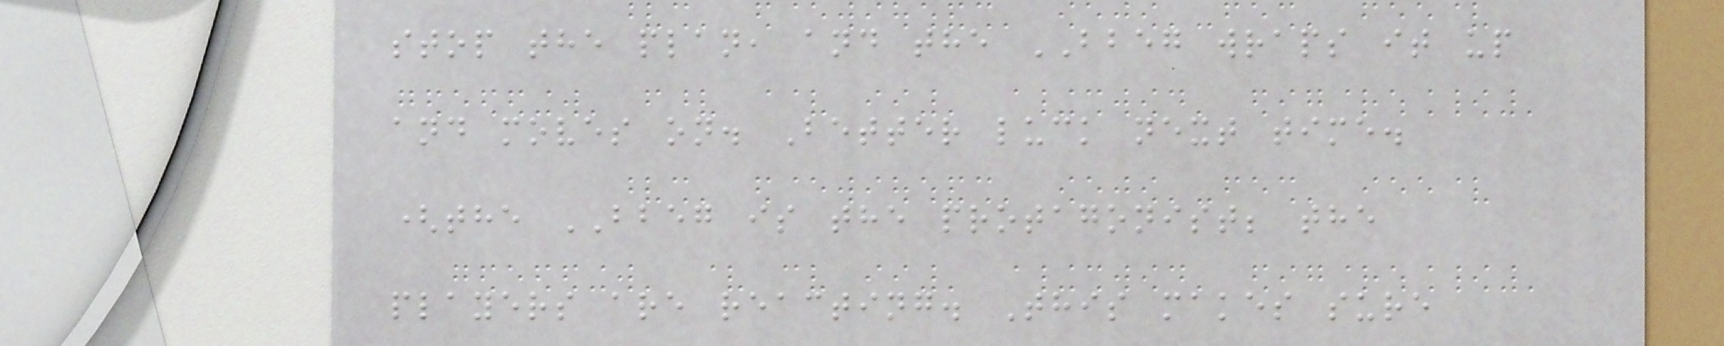stop the plan, and the BBEG wraps it up
and moves on. Better luck next time.
(the BBEG is the protagonist; the
players are reacting. This makes sure
